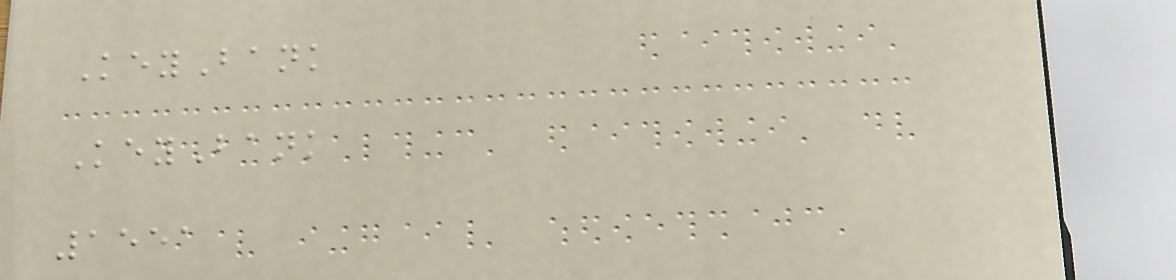KeyBank
KeyBank
1551
